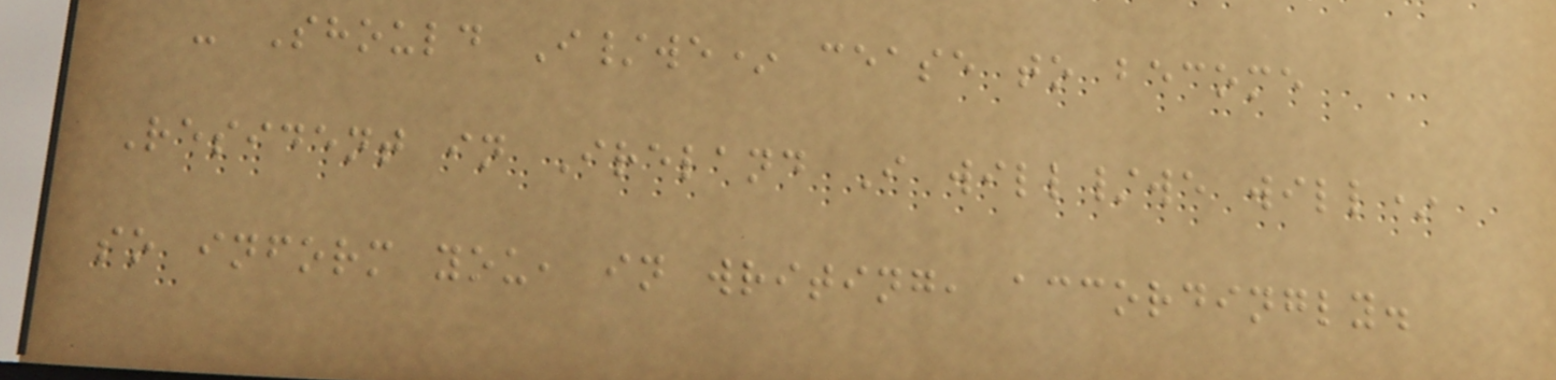- Should I/we* cease to become
Resident in Ireland I will/we will*
so inform you, in writing, accordingly.
